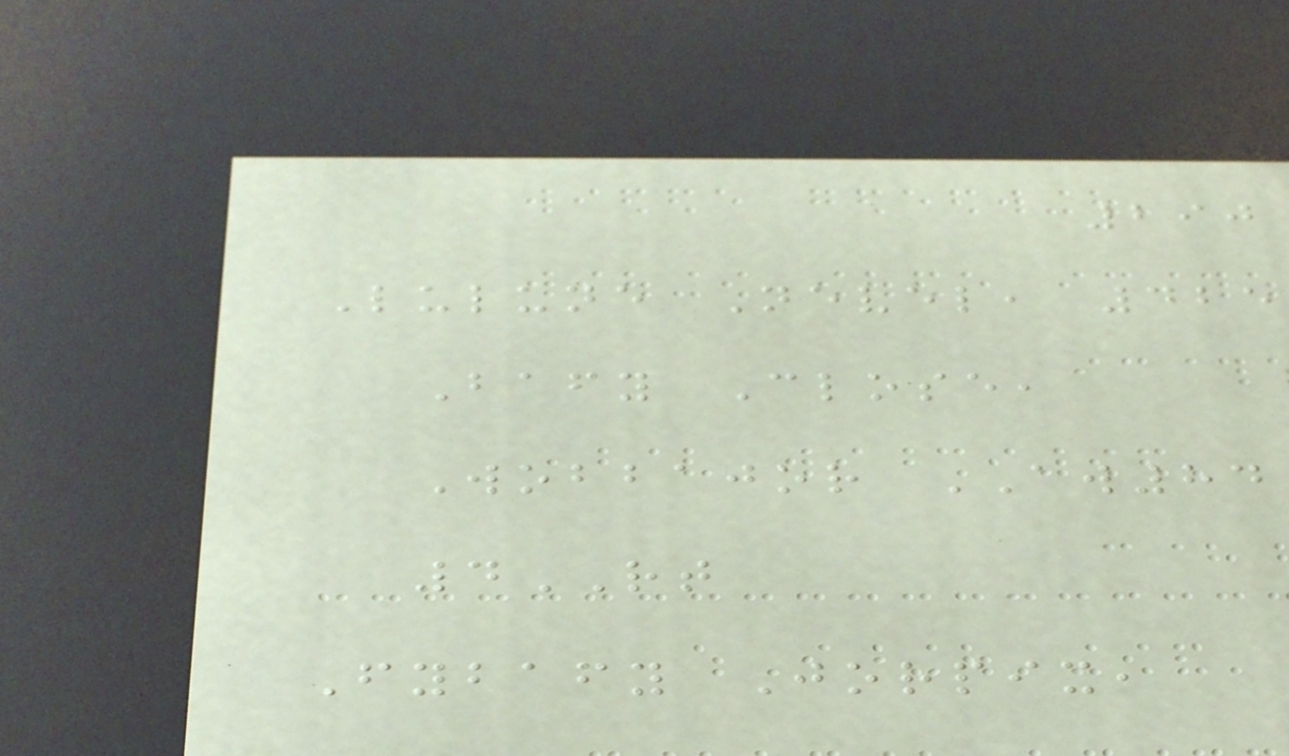290
Lulune Nevel, 425
Bafy Close,
Wobbajor AW84
4RT
Fybafy Jorpix,
